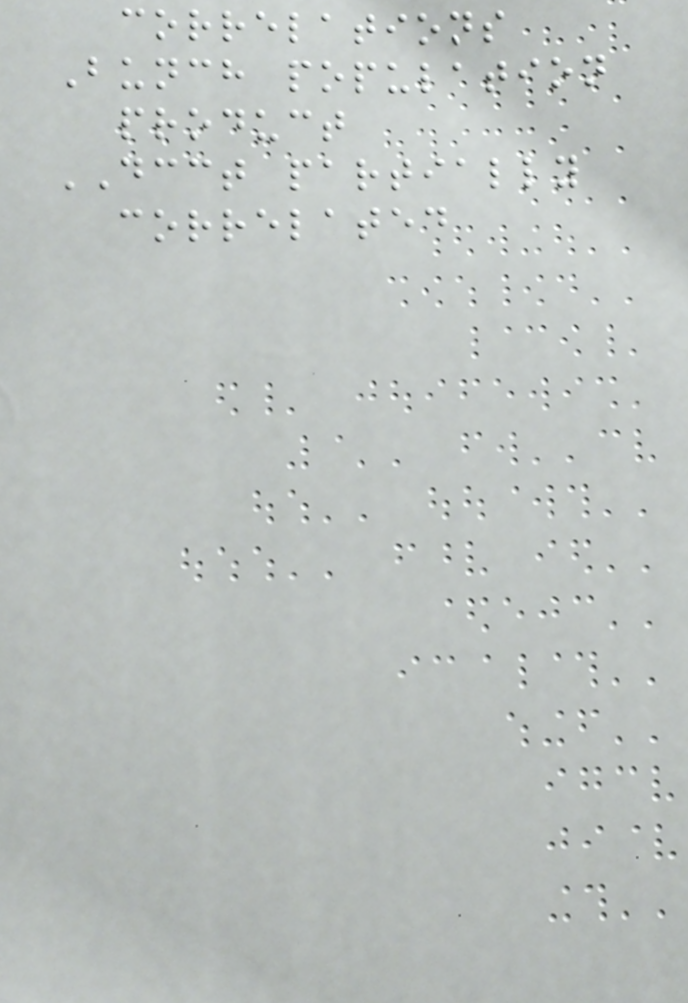correlations
Bunch population
product
DCCT partially
correlated
